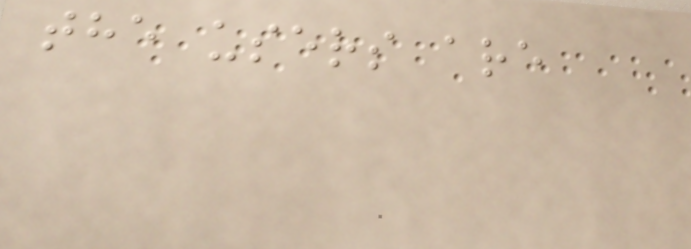the users are
